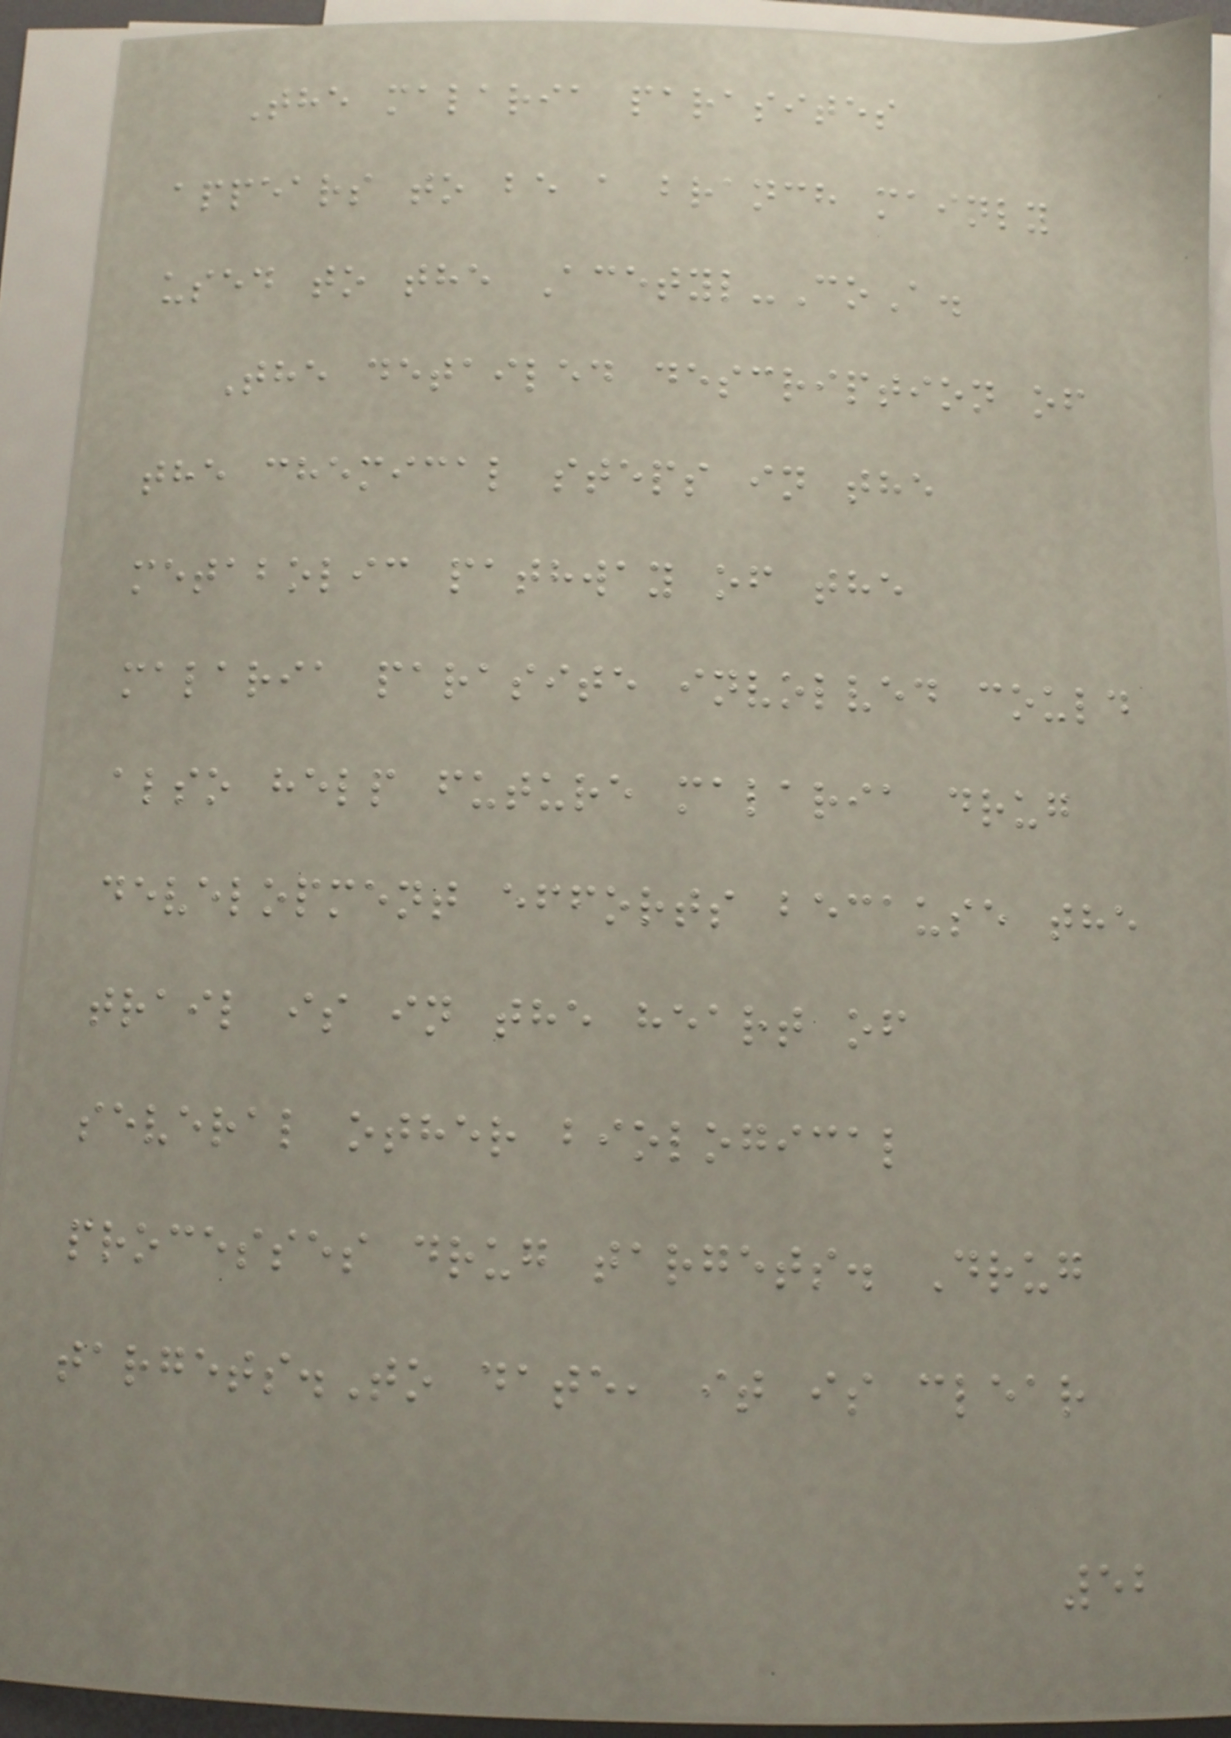The malaria parasites
appears to be a branch mainly
used to the Acetyl-CoA.
The detailed description of
the chemical steps in the
metabolic pathway of the
malaria parasite involved could
also help future malaria drug
development efforts because the
trail is in the heart of
several other biological
processes drug targets. Drug
targets.To date, it is clear
52
